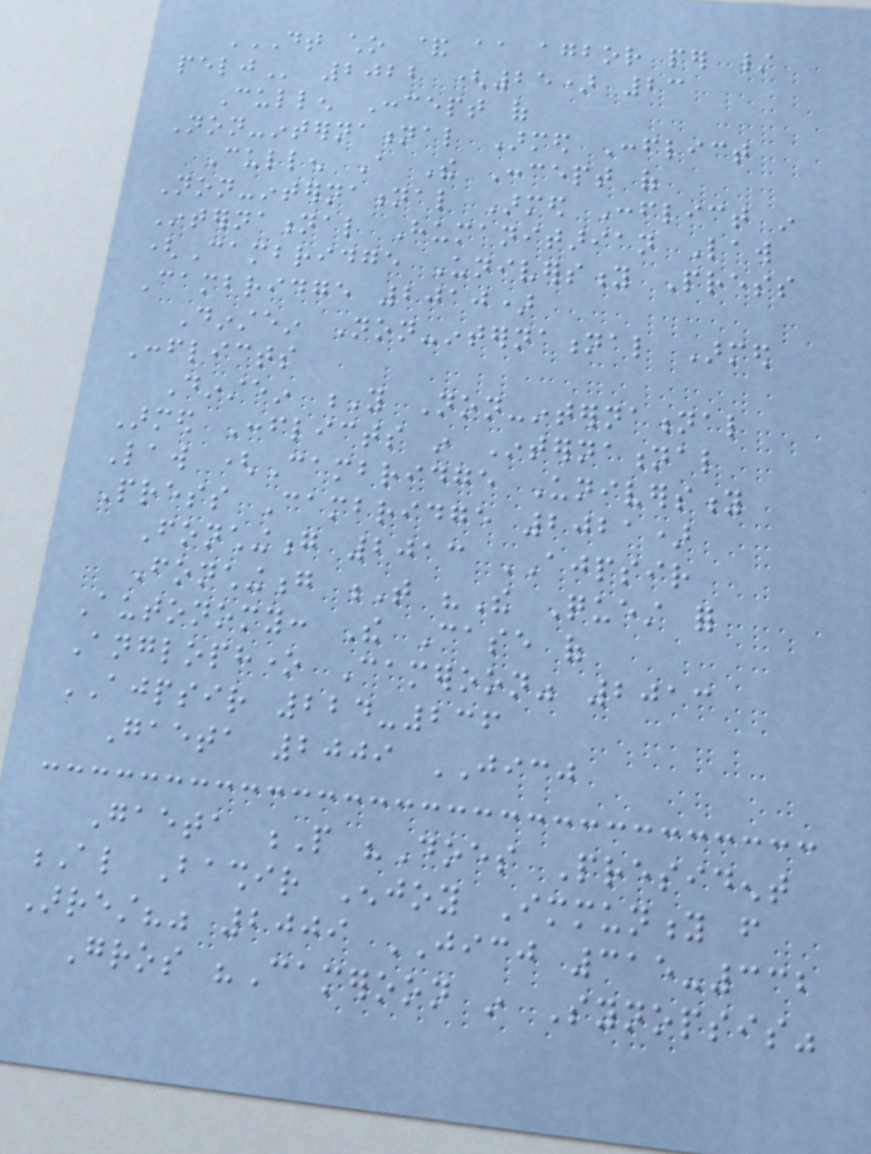DT CHO & AA AGBOR PER /
PELJ 2022 (25) 23
Cullen Concept of
Non-international Armed Conflict
Cullen A The Concept of
Non-international Armed Conflict in
International Humanitarian Law
(Cambridge University Press
Cambridge 2010)
Dinstein Non-international Armed
Conflicts
Dinstein Y Non-international
Armed Conflicts in International
Law (Cambridge University
Press Cambridge 2021)
Fonchingong 2013 AJPSIR
Fonchingong T "The Quest for
Autonomy: The Case of
Anglophone Cameroon" 2013
AJPSIR 224-236
Gaeta 2009 JICJ
Gaeta P "Does President
Al Bashir Enjoy Immunity from
Arrest?" 2009 JICJ 315-332
Gros "Cameroon in Synopsis"
